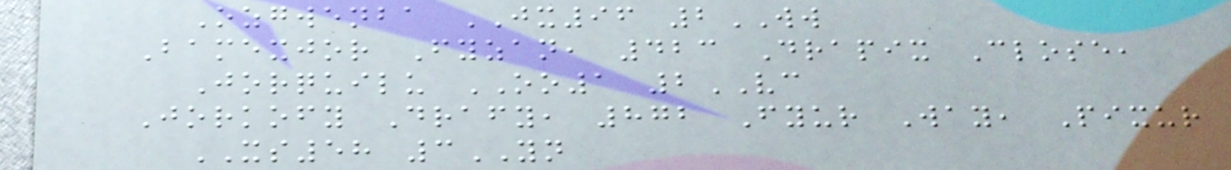Ozgwenba JX96 2WW
Bamexjor Fyzan, 423 Drapix Close,
Jorquilu OO1 2VC
Jorkofy Drafy, 872 Fyur Way, Pixur
XS58 3YN
